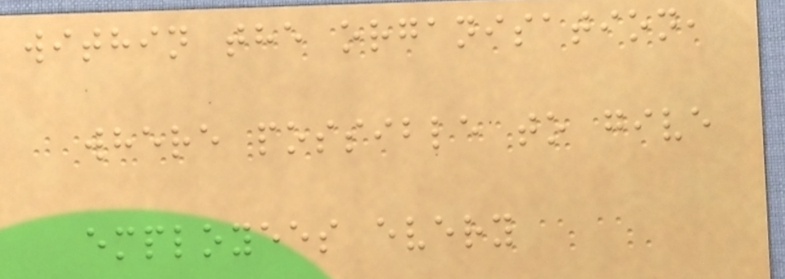within the organisation,
where possible to give
employees every
